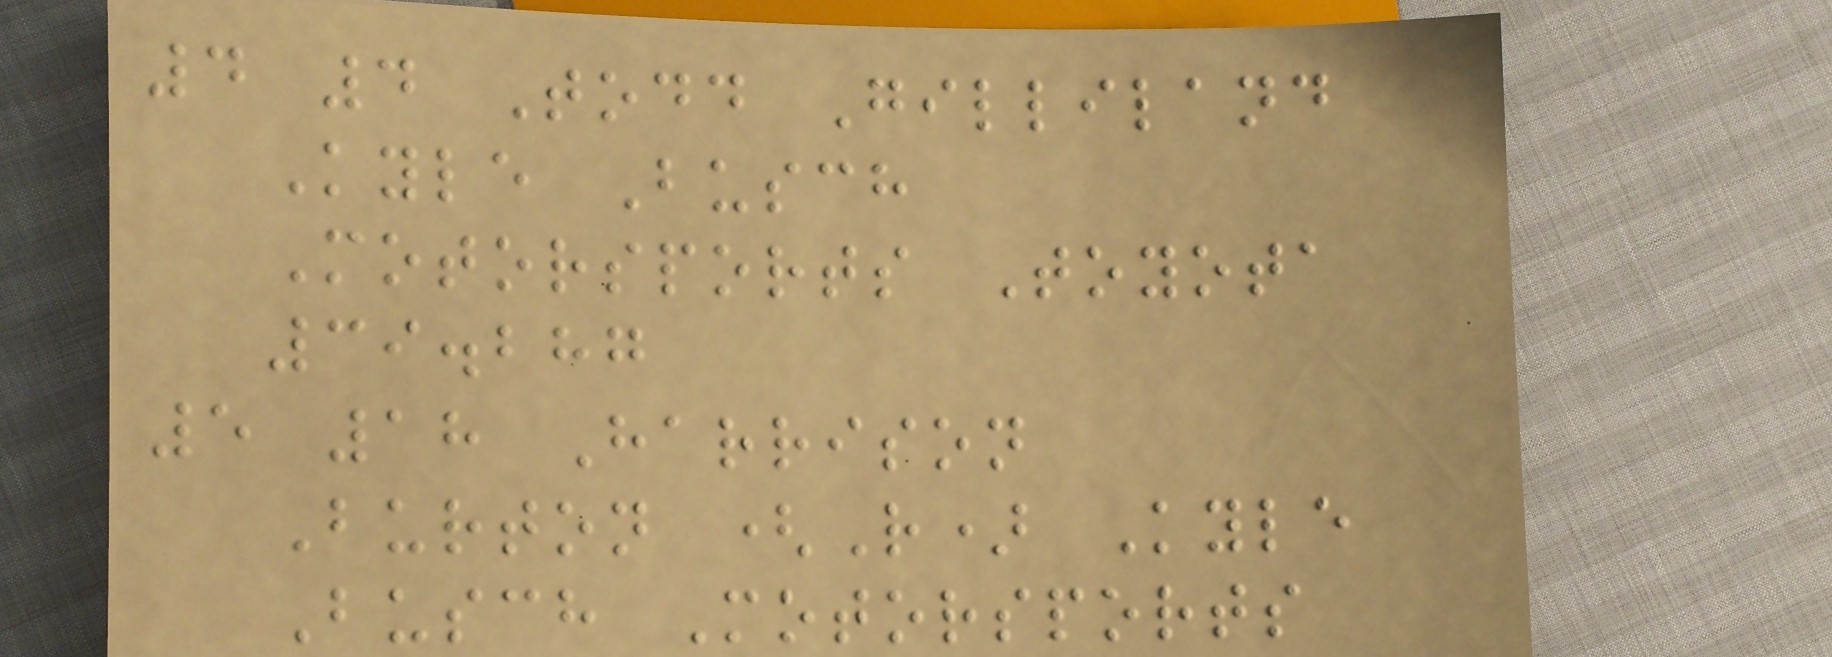4 4 Todd Gilliland
Kyle Busch
Motorsports Toyota
39.287
5 18 Harrison
Burton (R) Kyle
Busch Motorsports
